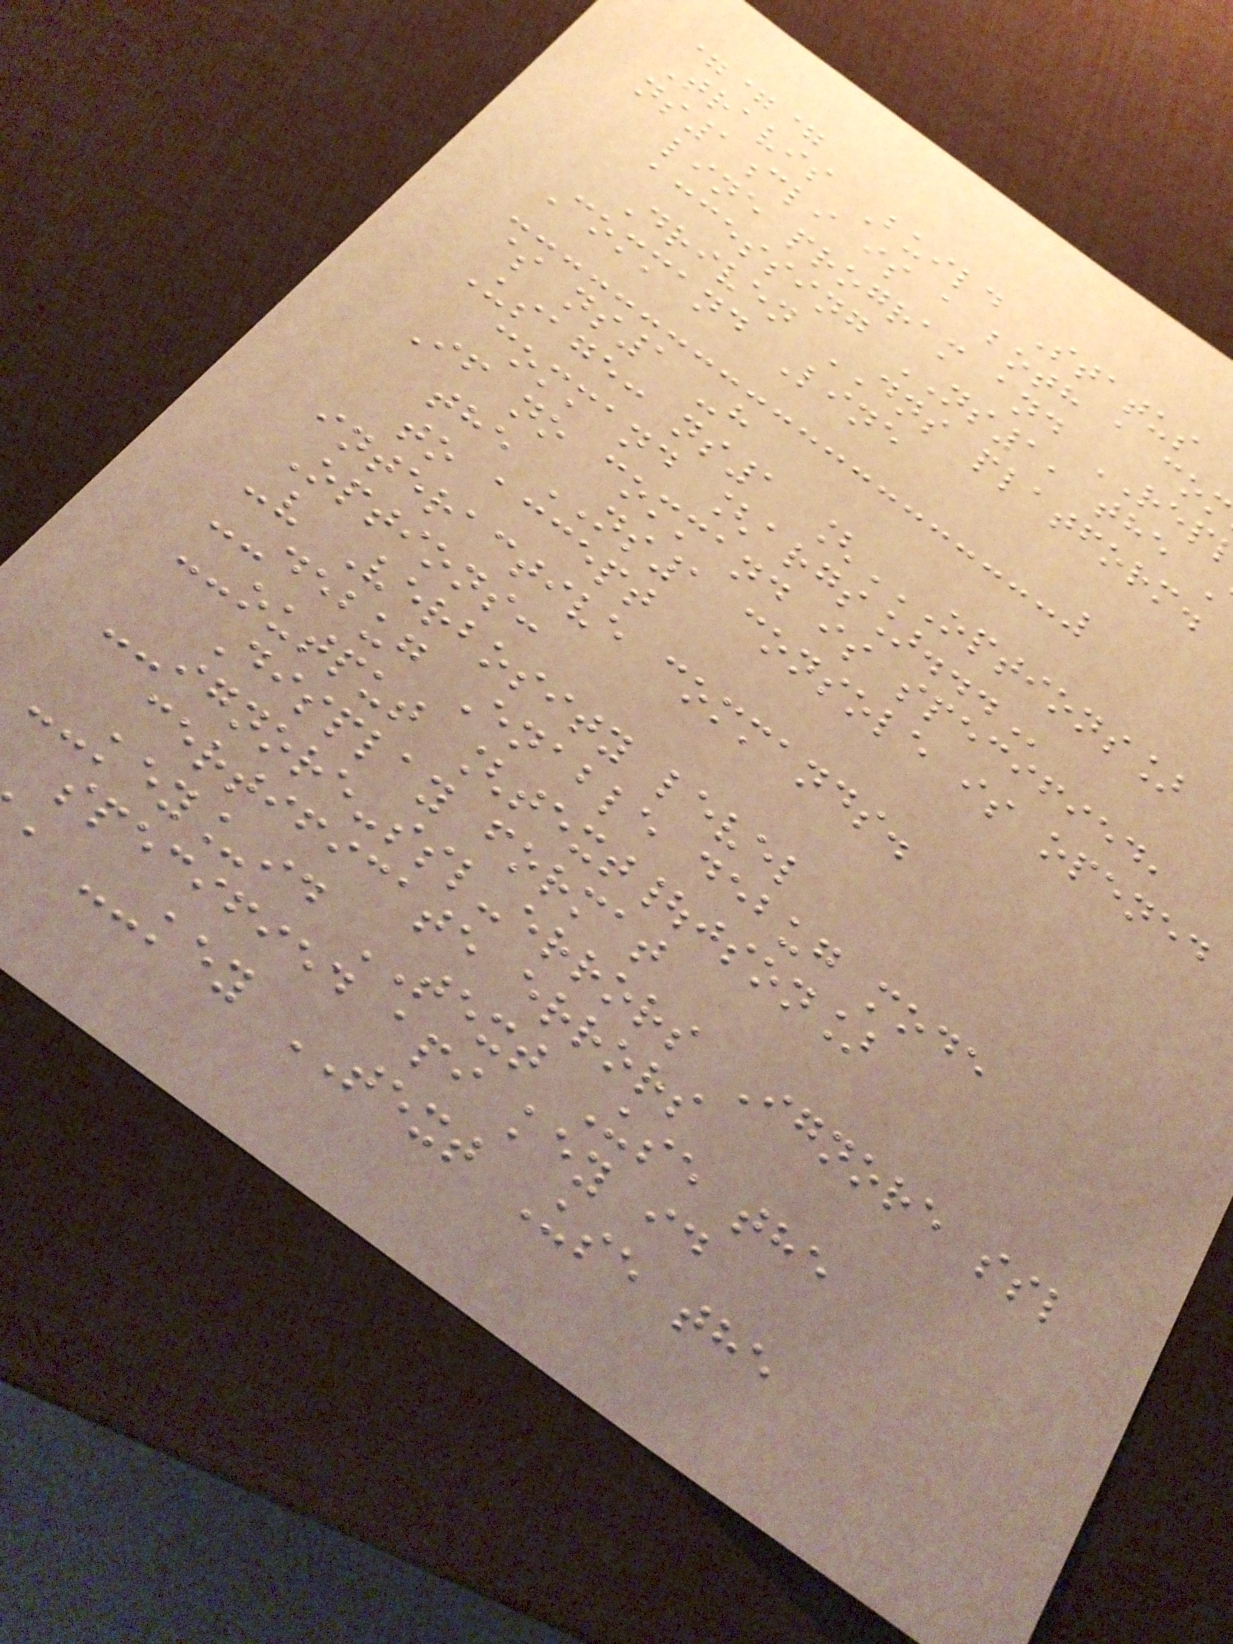===
Travis Build Status
ns1cli is a both a co
line program and REP
accessing NS1, the
Driven DNS platform.
Command Line
$ ns1 -h
Usage: ns1 [OPTIONS]
command
If no command is specified,
the NS1 console is opened
to accept
interactive commands.
Options:
-v Verbosity level
--debug Enable debug mode
--output [text|json]
Display format
--ignore-ssl-errors Ignore ssl
certificate errors
--key_id TEXT Use the
specified api key id
, --key TEXT Use the
